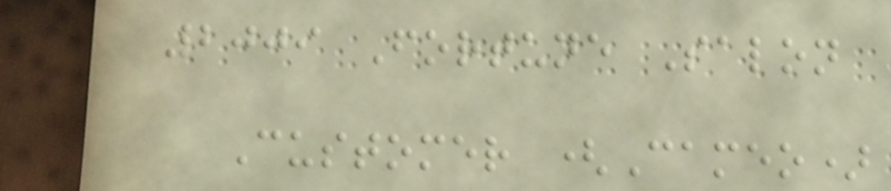2009 Fortune Salon
Customer (Cameo)
